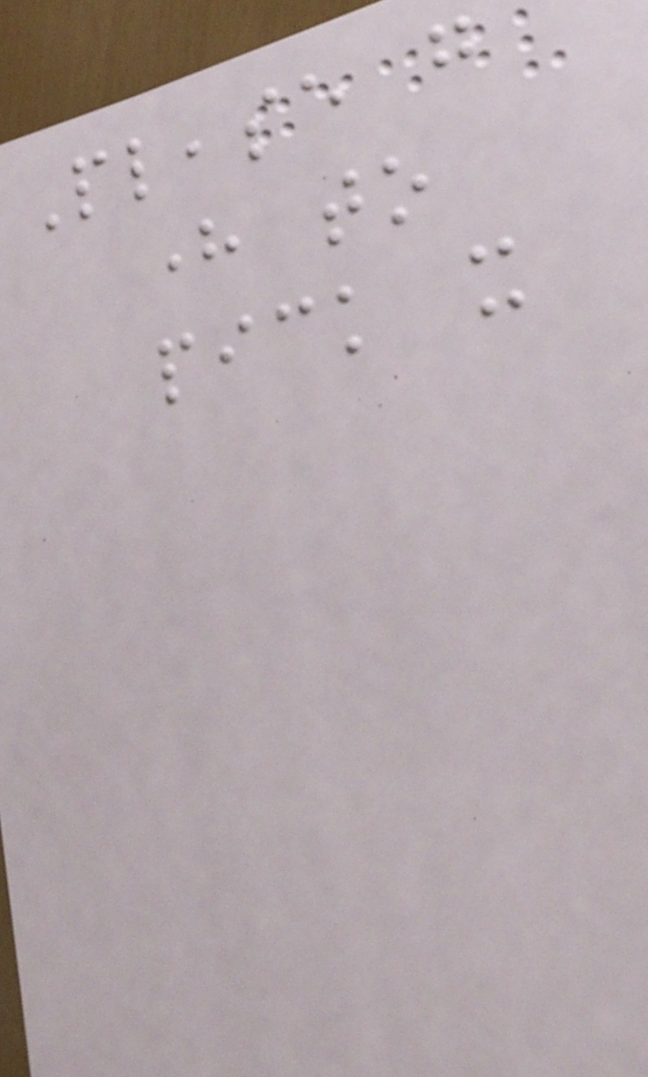Please go
here to
pick it
